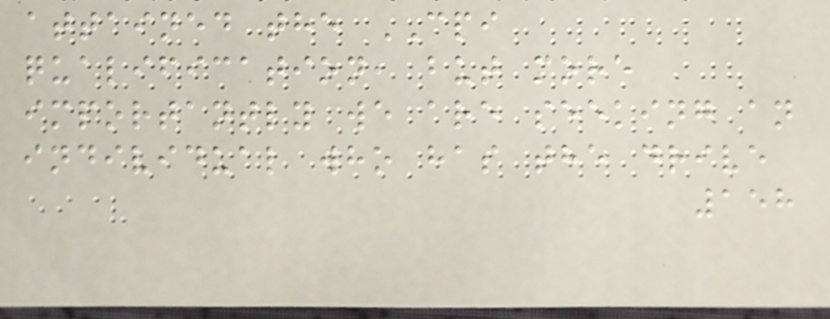attained the CPI
qualification, but more
importantly we are seeking an
individual who has the drive
158
